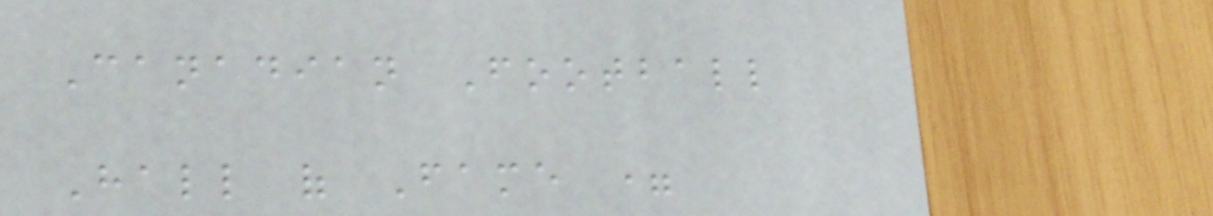Canadian Football
Hall of Fame =
